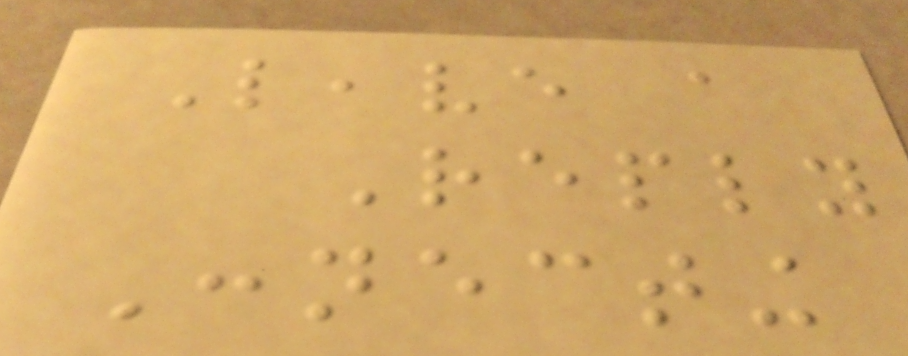Leave a
Reply
Connecting
